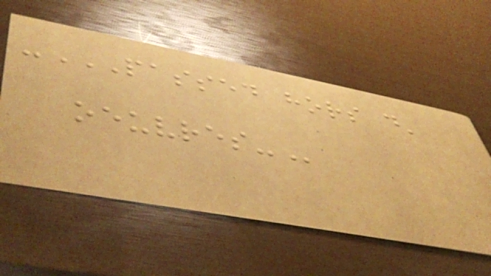-PASSED HORS D'
OEUVRES-
